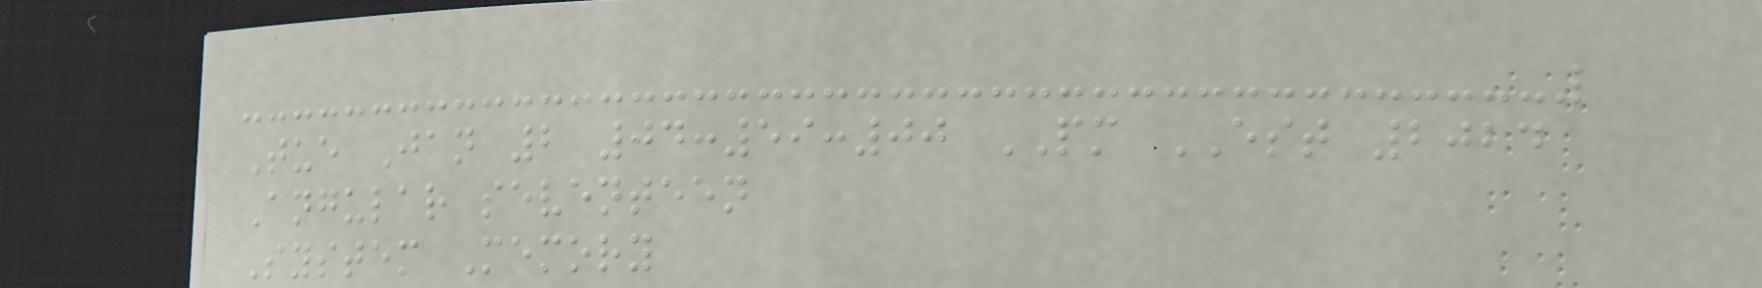Tue Jan 2 04:59:00 PM EST 2024
Angular seventeen
System Memory
